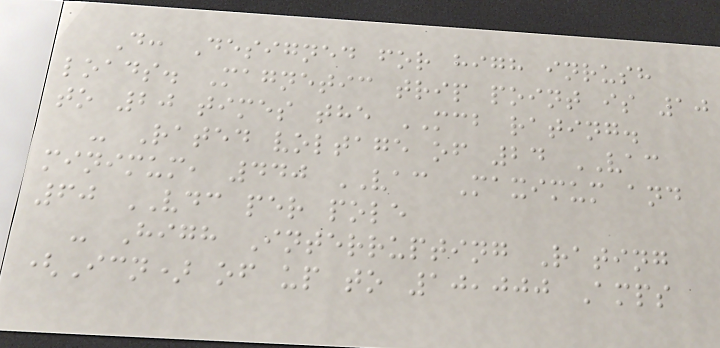D: Designed for high inrush
loads. Magnetic trip point is 10
to 20 times the MCB rating.
- Rated voltage of 24 VAC
minimum, 440 VAC Maximum and
60 VDC per pole
- High Interrupting Rating
(Icn) of up to 10,000 Amps
